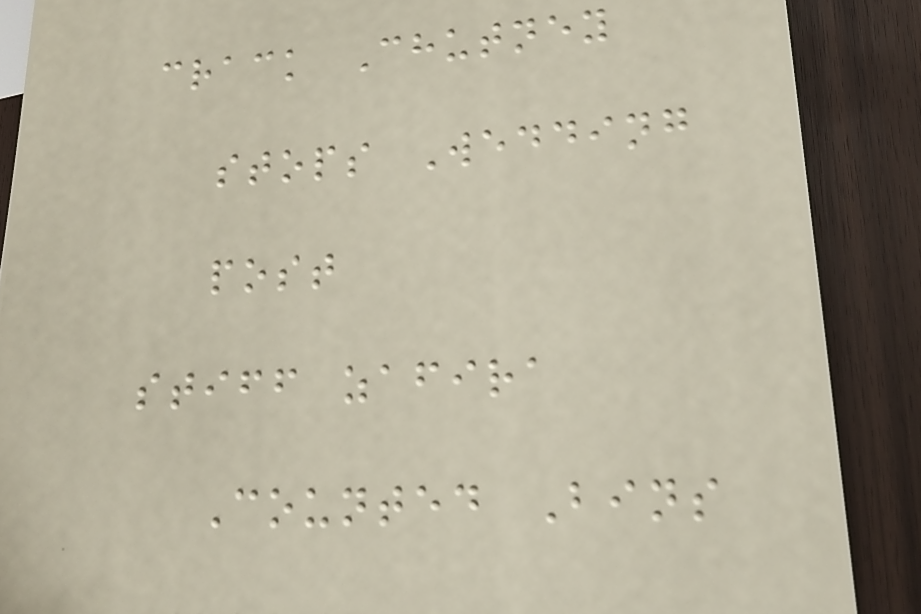crack Chutney
stops Wedding
post
stiff zafira
Counted Bins
